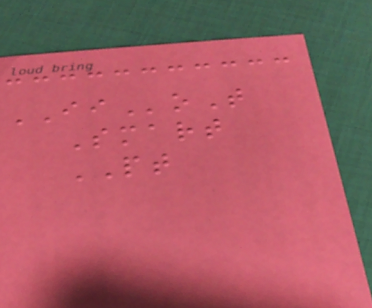IIoT
Smart
PT
